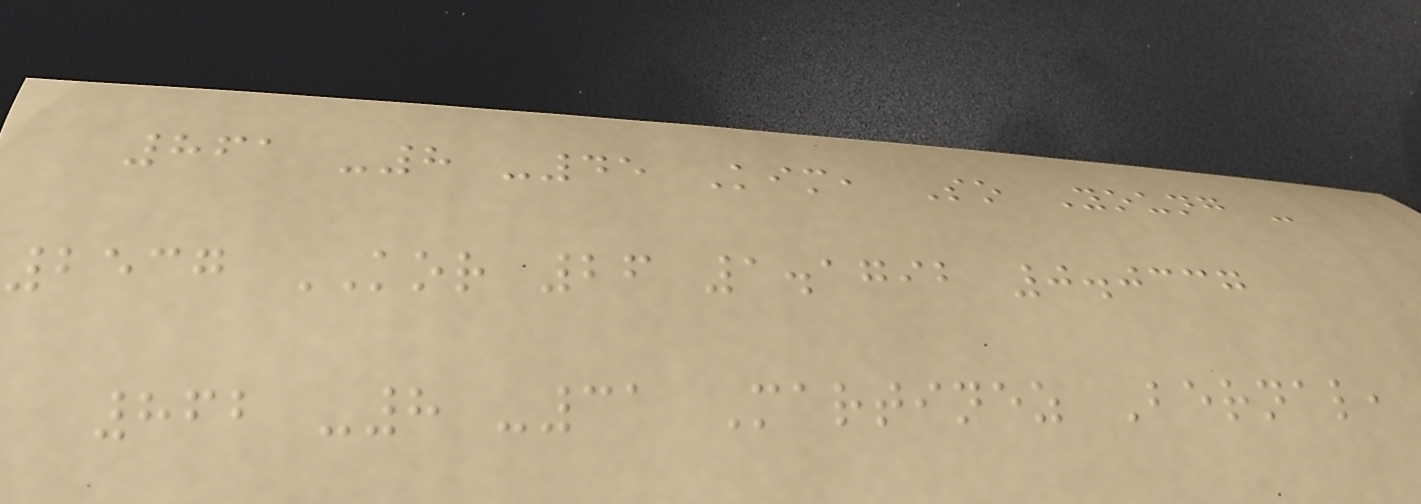861 -8 -45 Kim, So Young -
2537 KOR 26 1.1792 0.0337
862 -8 -31 Martinez Bernal,
